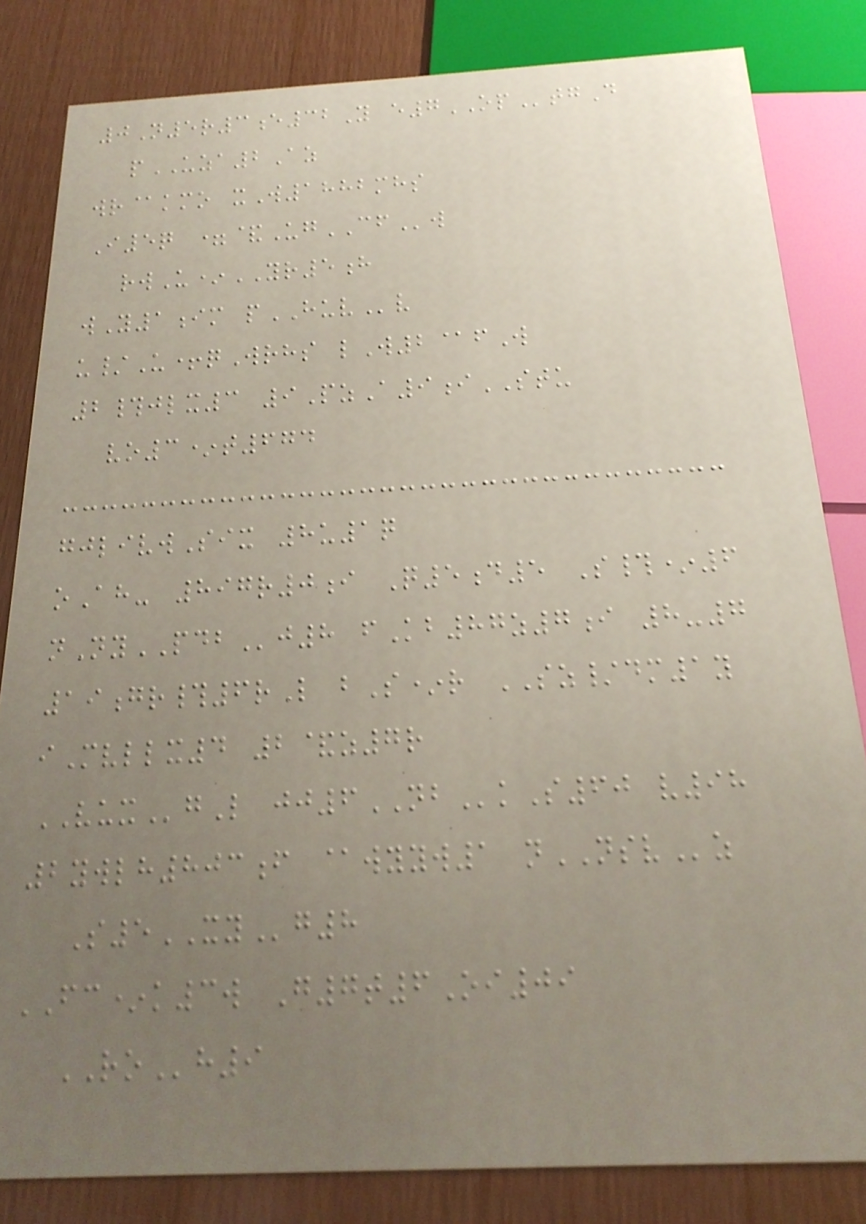0N5r3e32Y e7OPtgD
pUZA2Az
wr@kmo xW1882mhs
I5q =&UgCFw
rwU*YR5h
wY1im pHUVv
u/U+qWrhs lW2@fW
2#jlx3 9PzA9iSTU
vo3*t674
gjlivwSix 8u1q
oAh- 897r0i Q5d5 S#*6
nNyPDBj8 fKb87z7i 8-7
19gr#6rL bS*r SZ/dm1y
iMvllx4 2&z7r
VUXgL jj6NBkS60 v98
2ywlh803f @wyyw1 nNSVz
S5XYg8
FC*k3w G7t6Oi09
ROh9
